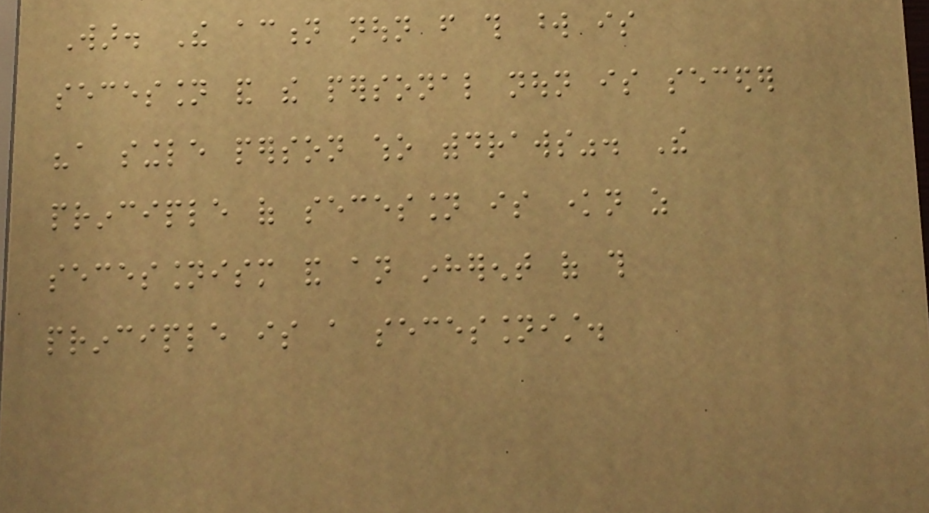War. The action noun from this word is
secession and the personal noun is seceder
"a single person who withdraws". The
principle of secession is known as
secessionism and an inherent of this
principle is a secessionist.
